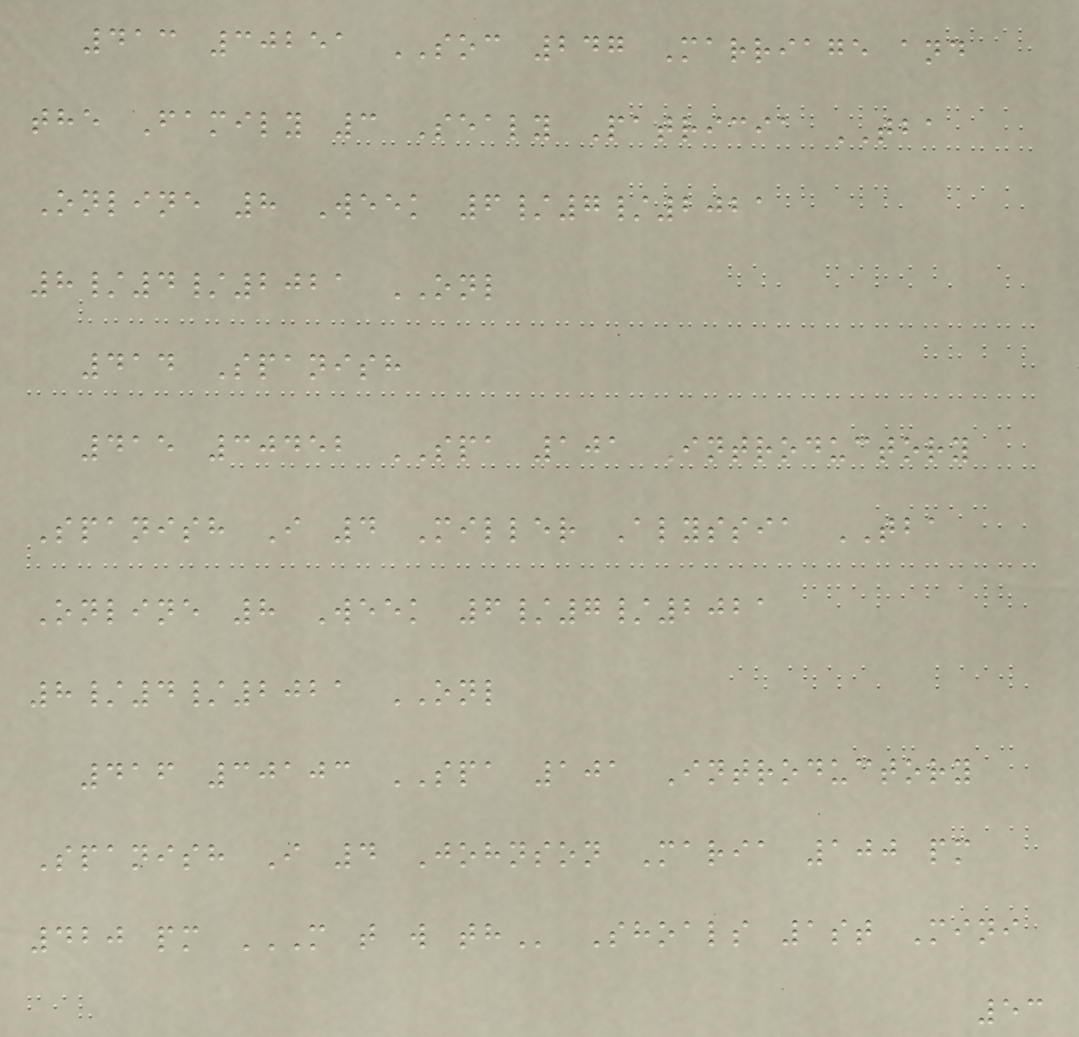413 30251 SOC 247 Marriage and
the Family 3 Sealy Patricia TBA
Online 8 Week 6/7/2021
8/4/2021 ONL
414 Spanish
415 30452 SPA 101 Introductory
Spanish I 4 Miller Alyssia TBA
Online 8 Week 6/7/2021
8/4/2021 ONL
416 30103 SPA 101 Introductory
Spanish I 4 Johnson Maria 100 pm
420 pm M T W TH Shoals 1st Mini
53
